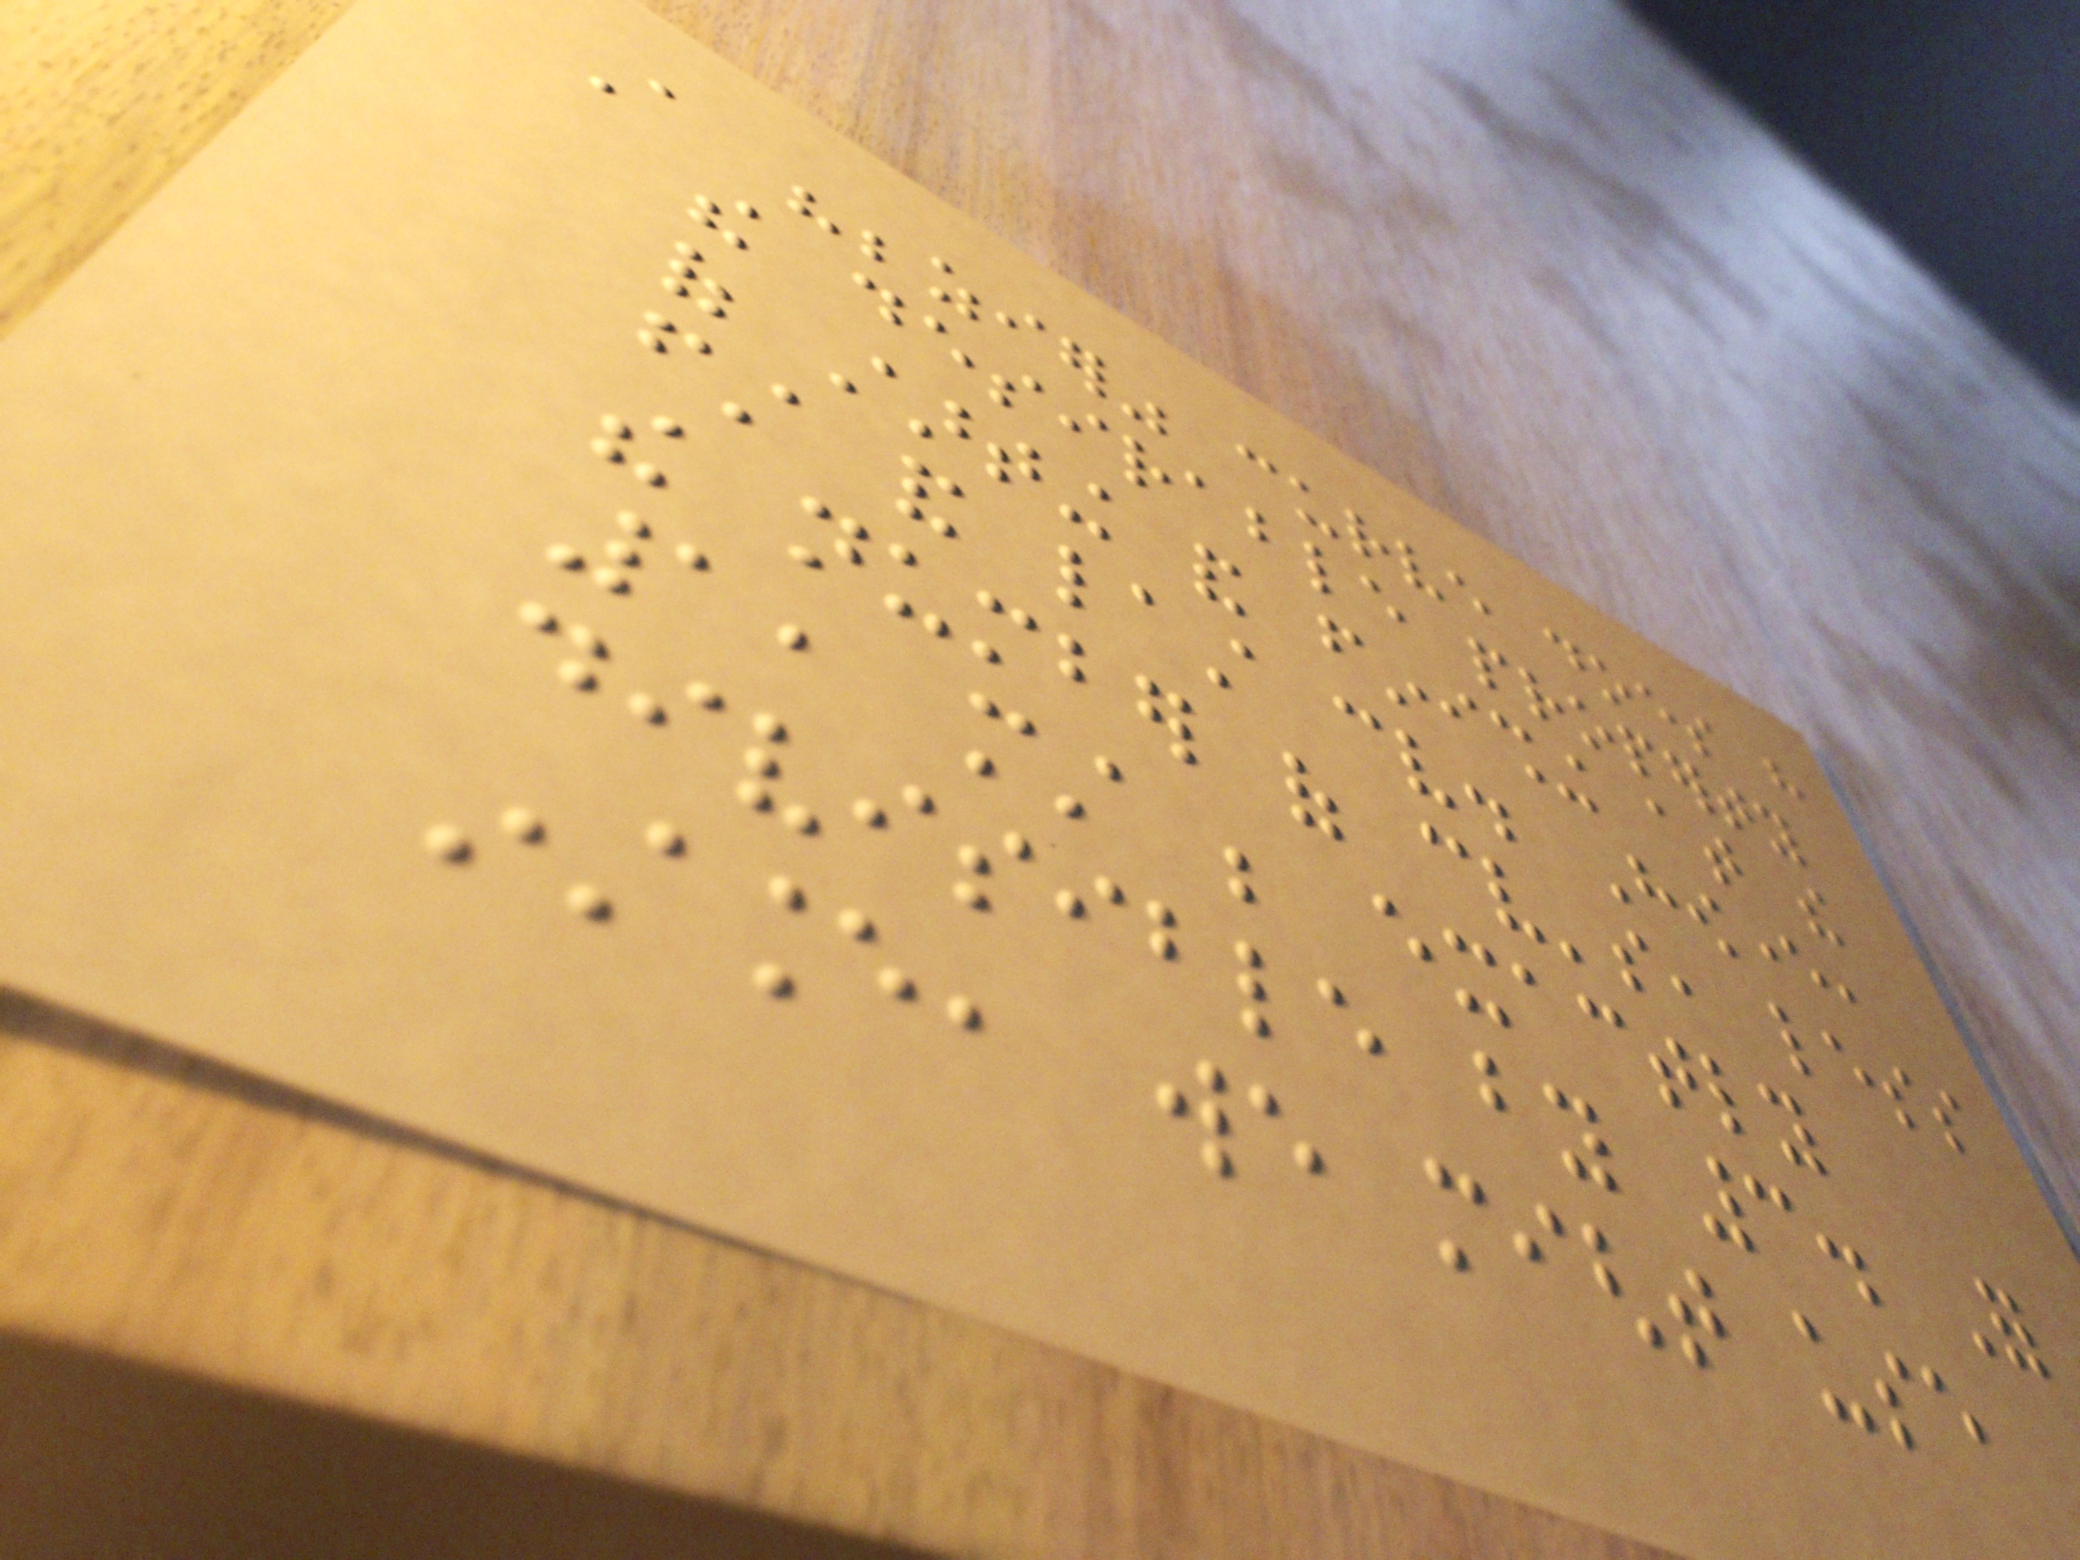A "bezier" curve does have
the desirable property
of starting and finishing at the
first and last cv. However,
the number of cv's, less
1, must be exactly
divisible by 3. For
instance, we might use
